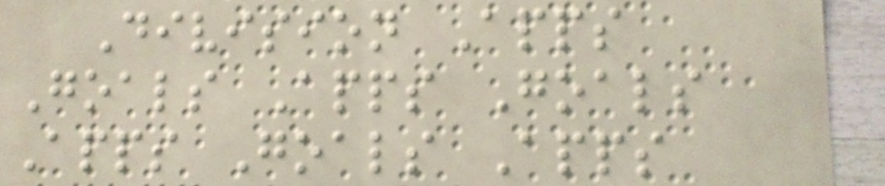Division Apps
Goals Apps Goals
Apps Goals Apps
